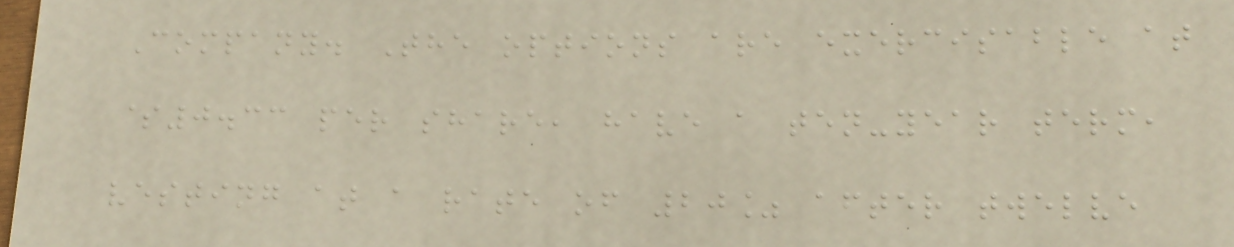Company. The options are exercisable at
$0.33 per share, have a ten-year term,
vesting at a rate of 20% after twelve
